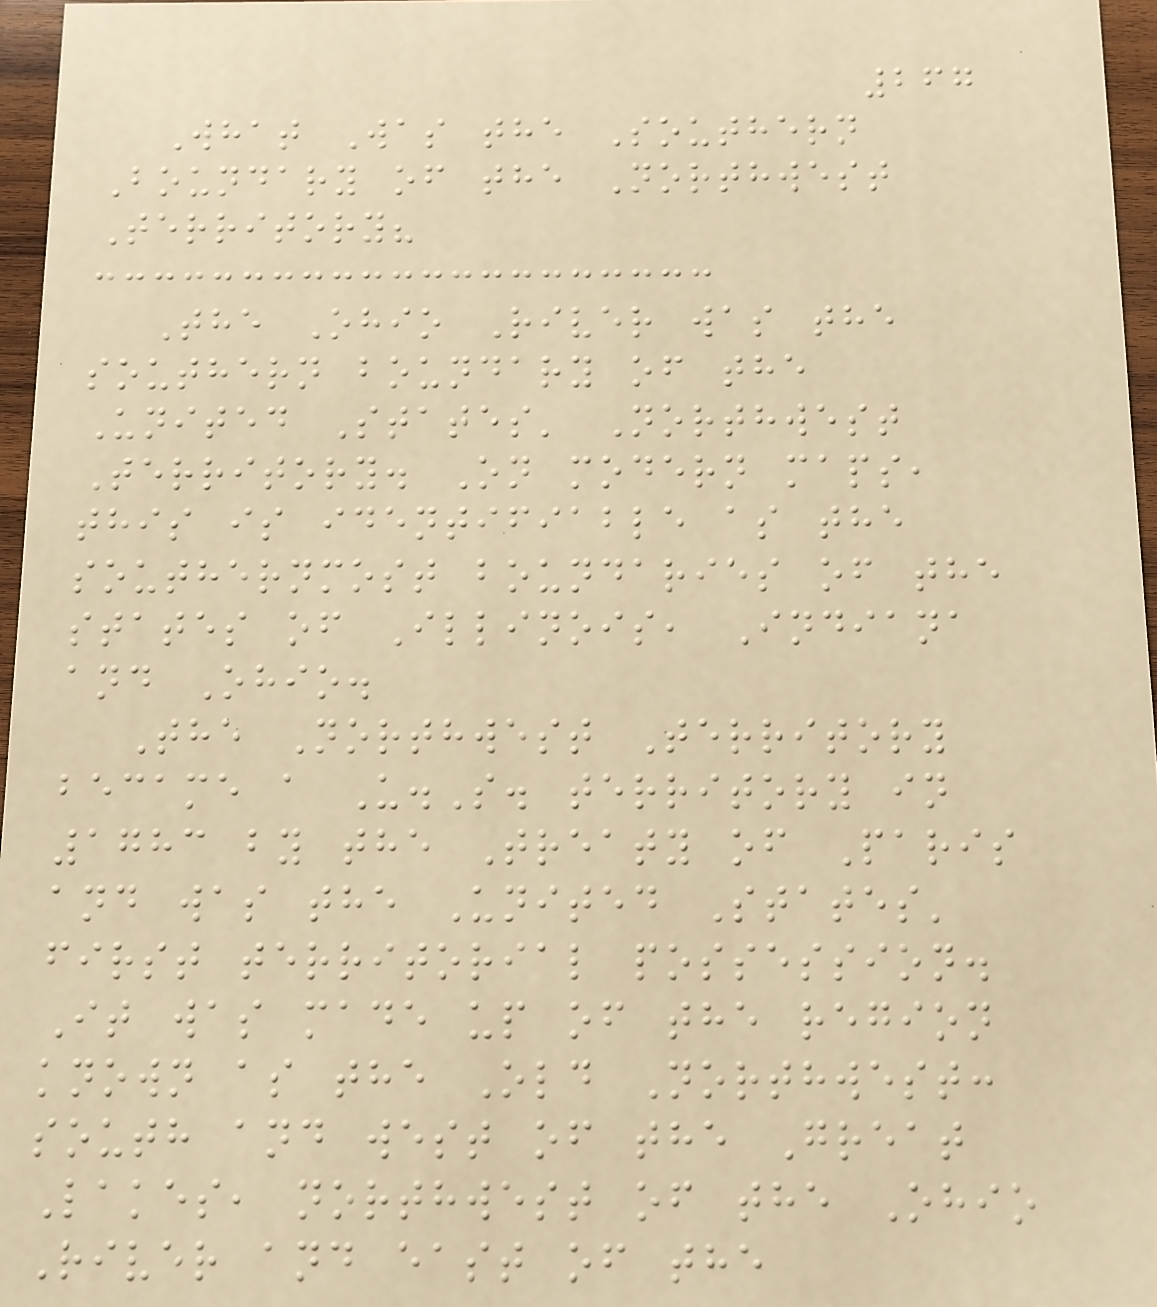267
What Was the Southern
Boundary of the Northwest
Territory?
The Ohio River was the
southern boundary of the
United States' Northwest
Territory. On modern maps,
this is identifiable as the
southernmost boundaries of the
states of Illinois, Indiana
and Ohio.
The Northwest Territory
became a U.S. territory in
1783 by the Treaty of Paris
and was the United States'
first territorial possession.
It was made up of the region
known as the Old Northwest:
south and west of the Great
Lakes, northwest of the Ohio
River and east of the
